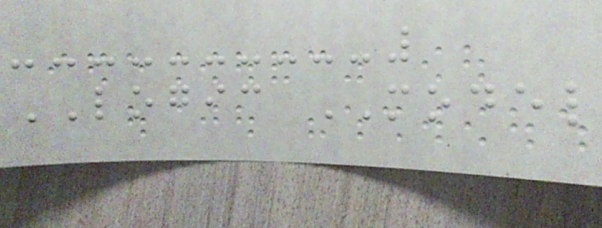LOGIC MODEL
